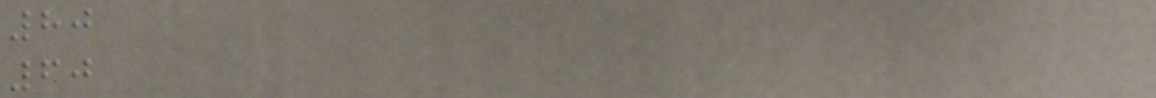80
60
